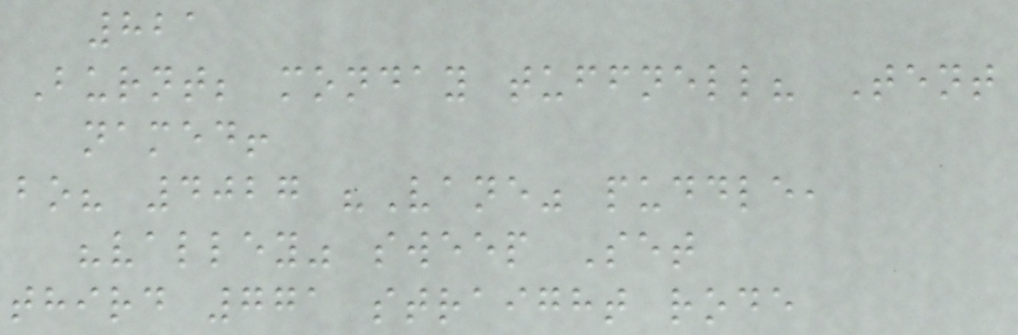821
Burnt; monday tuffnell? Tent
named!
bo? 4027 "Vane" puddle,
"valley" sweep Set
third 771 straight rode
